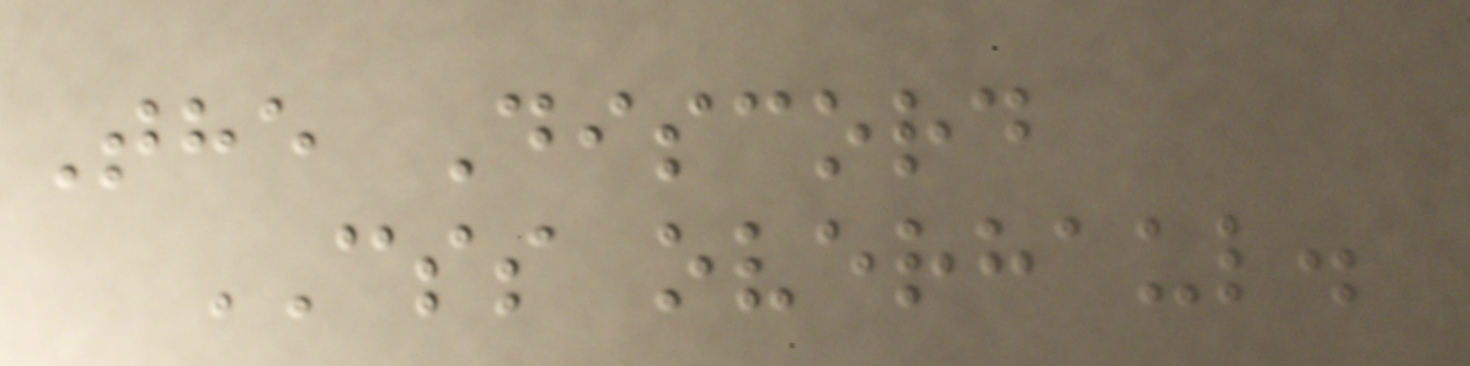The Discord
CSS overhaul.
